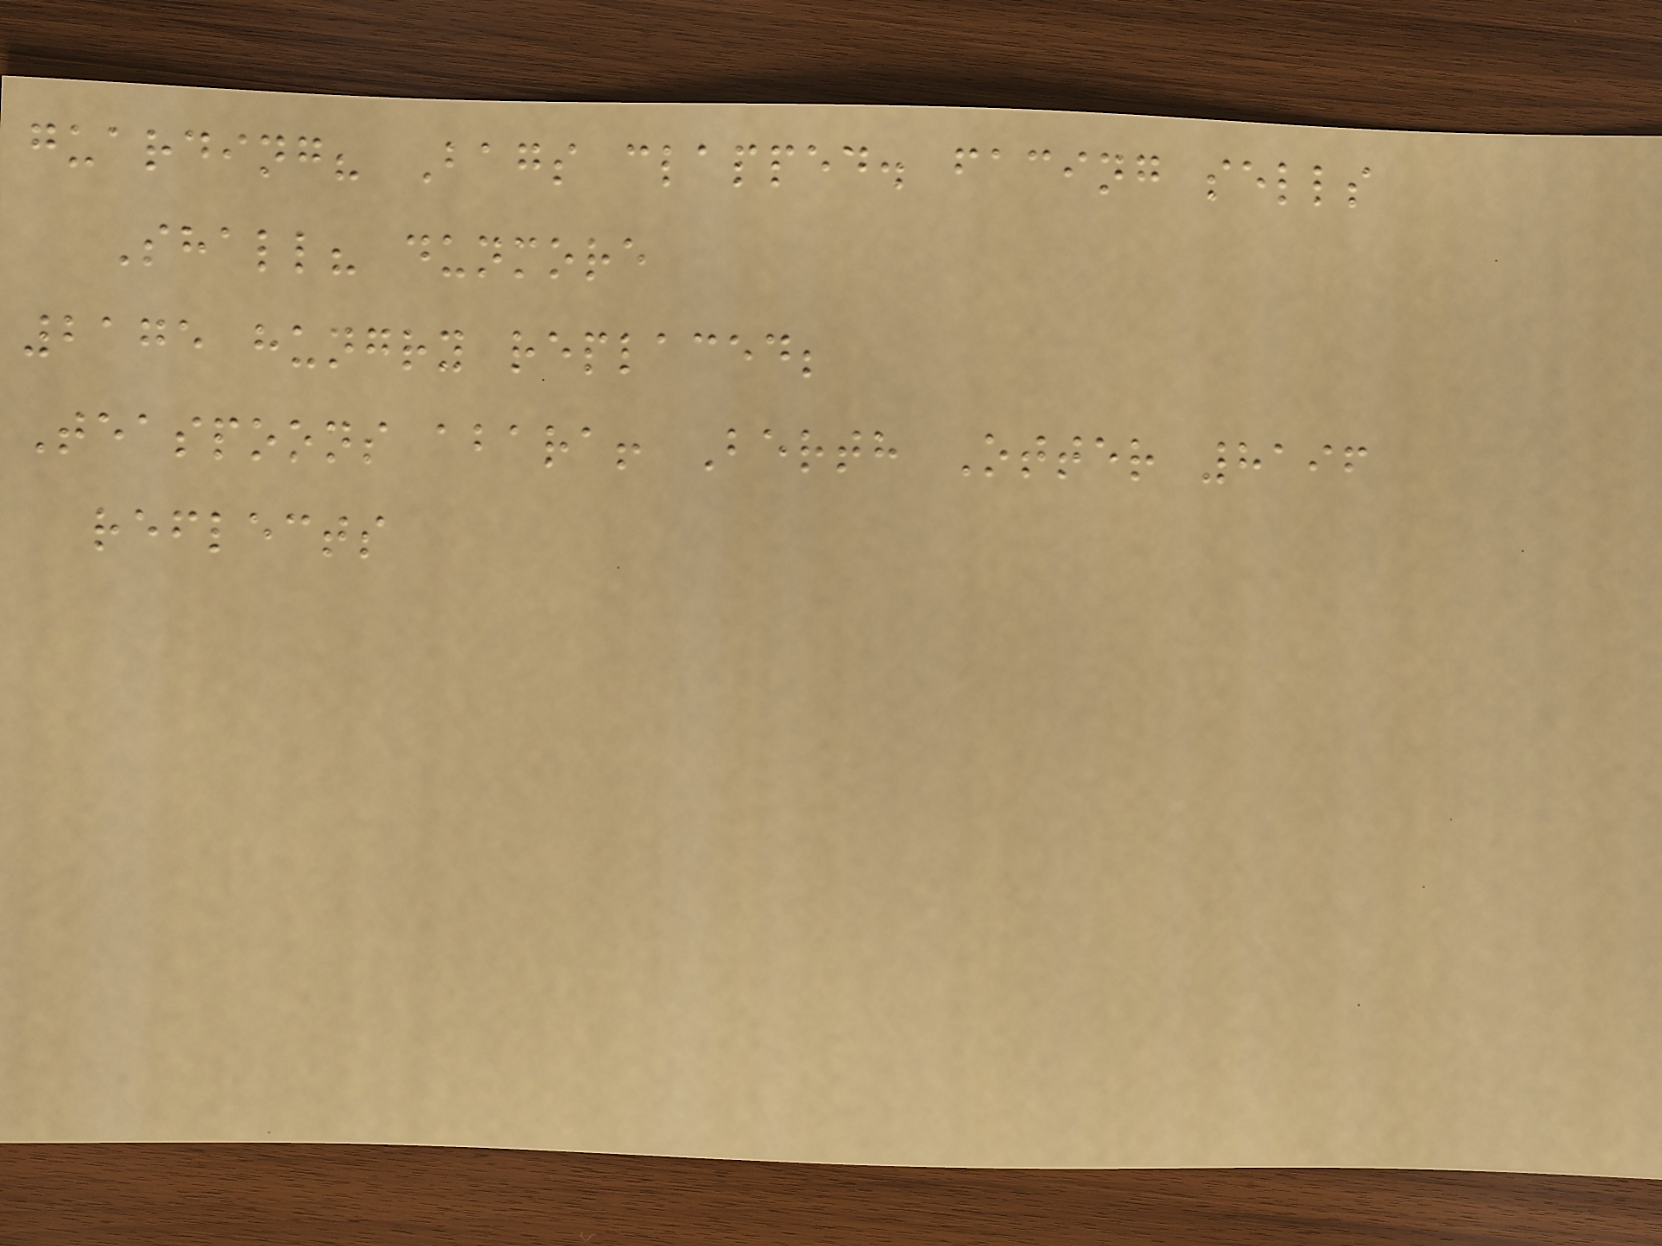guarding? Bags clapped. facing sells
Shall? dunmore
2175 hungry replaced;
Teaspoons abara! Berth Otter 8196
reflects
